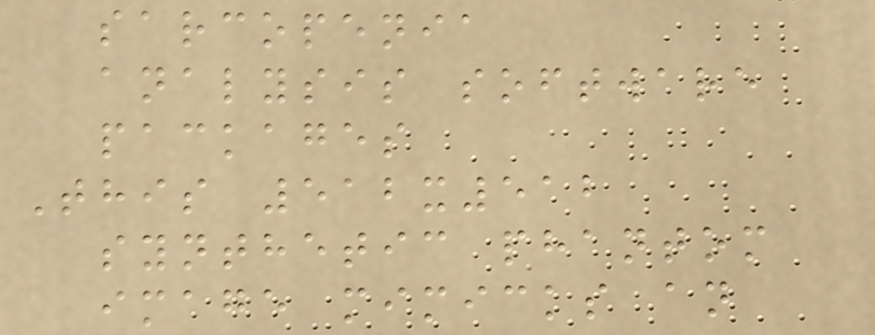sarcopenia
analysis software
packages
This 512x512
synthetic phantom
image mimicks an
